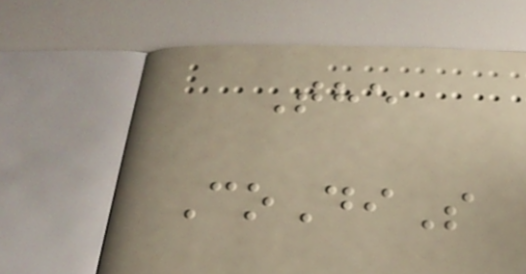The
CoDiS
